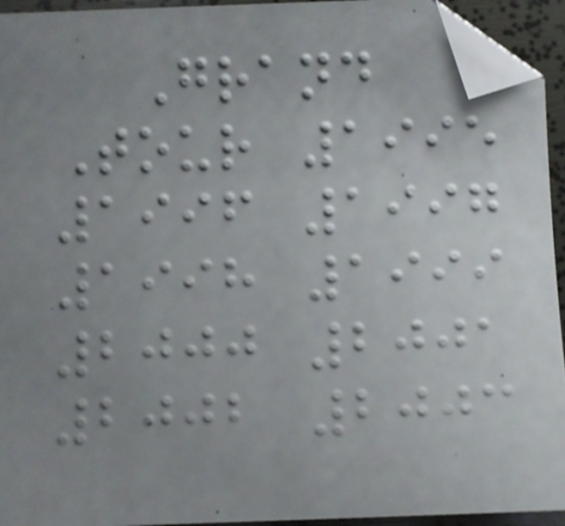Grand
Tour 1995
1996 1997
1998 1999
2000 2001
2002 2003
